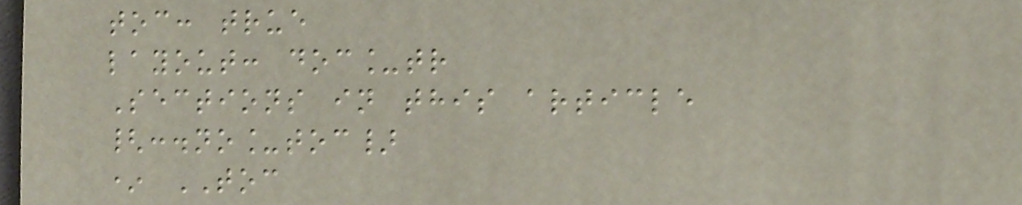toc: true
layout: doc_tr
Sections in this article
{:.no_toc}
* TOC
